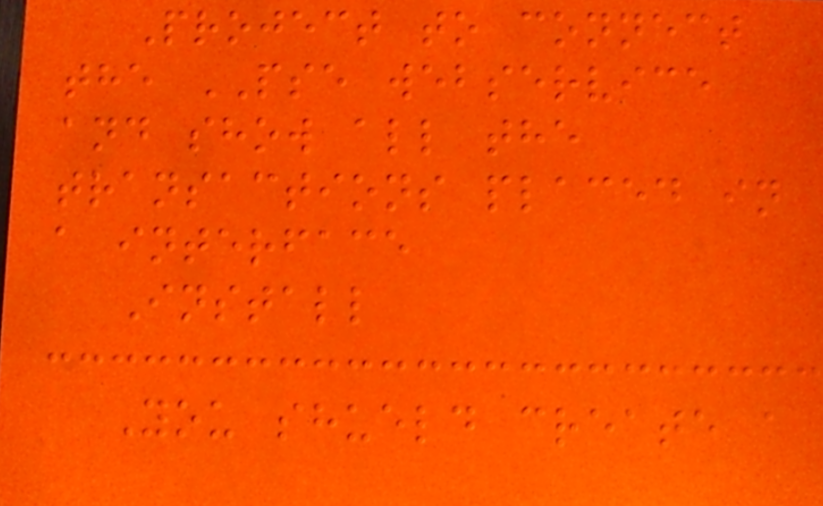Project to connect
the PSE webservice
and show all the
transactions placed in
a interface
Install
You shueld create a
